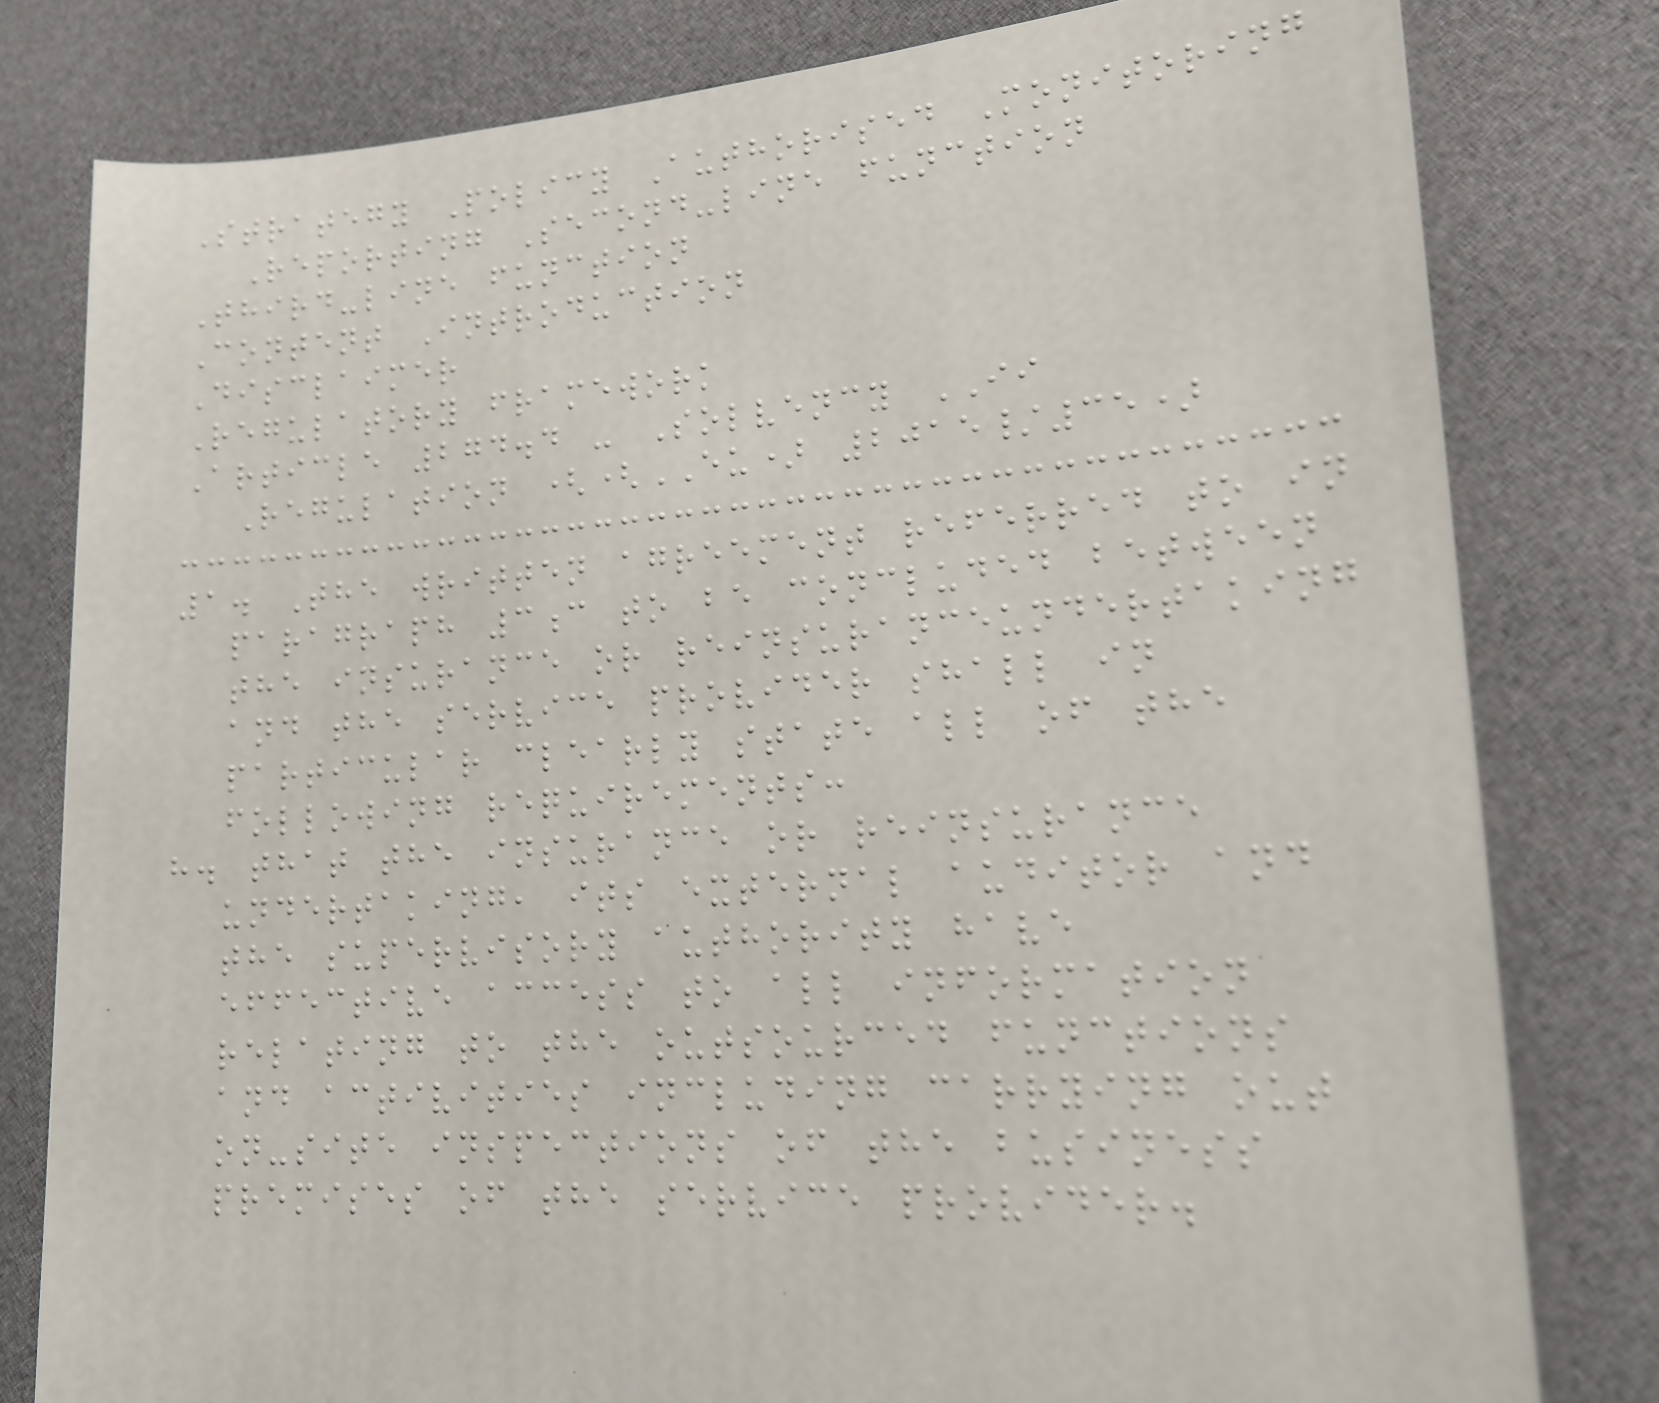Strategy Policy Authorised Monitoring
Reporting Second-line function
Third-line function
Content Introduction
Disclaimer
Regulatory framework
Article 274.4 - Solvency II
Regulation ((EU) 2015/35)
1. The written agreement referred to in
paragraph 3c to be concluded between
the insurance or reinsuranceundertaking
and the service provider shall in
particular clearly state all of the
following requirements:
h. that the insurance or reinsurance
undertaking, its external auditor and
the supervisory authority have
effective access to all information
relating to the outsourced functions
and activities including carrying out
on-site inspections of the business
premises of the service provider.
